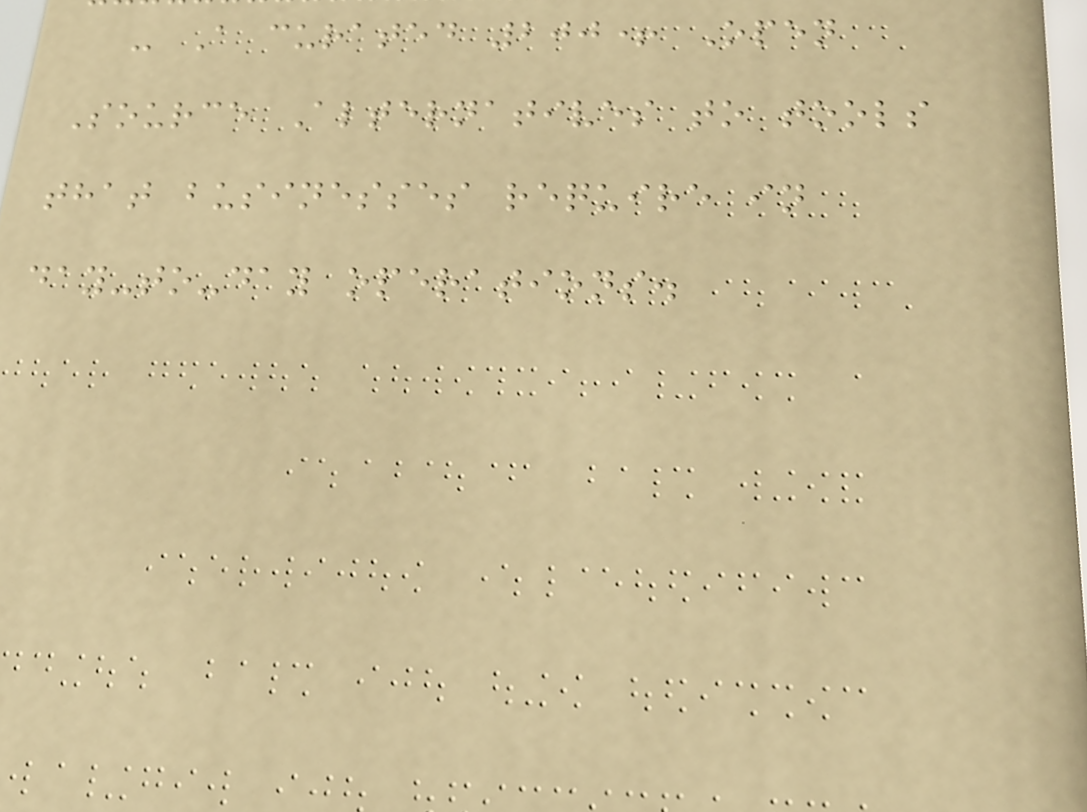- A curated 200+ Open
Source Alternatives to tools
that businesses require in
day-to-day operations.
